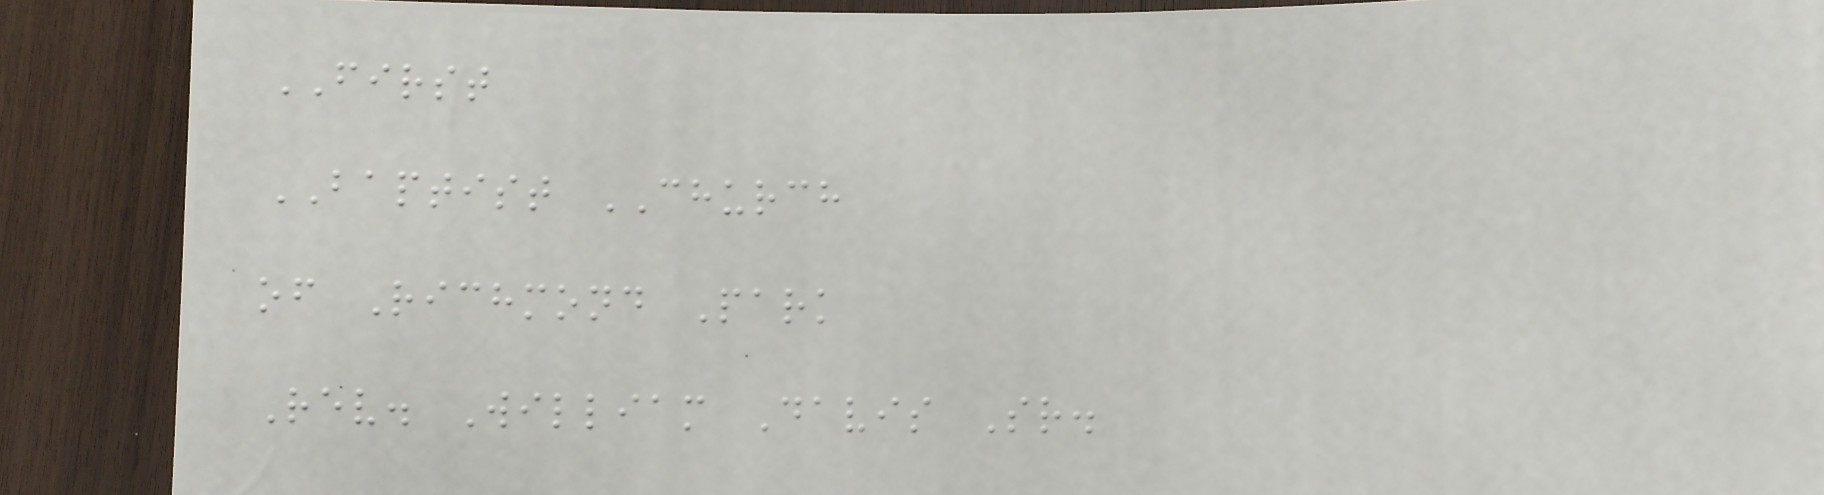FIRST
BAPTIST CHURCH
of Richmond Park
Rev. William Davis Sr.
